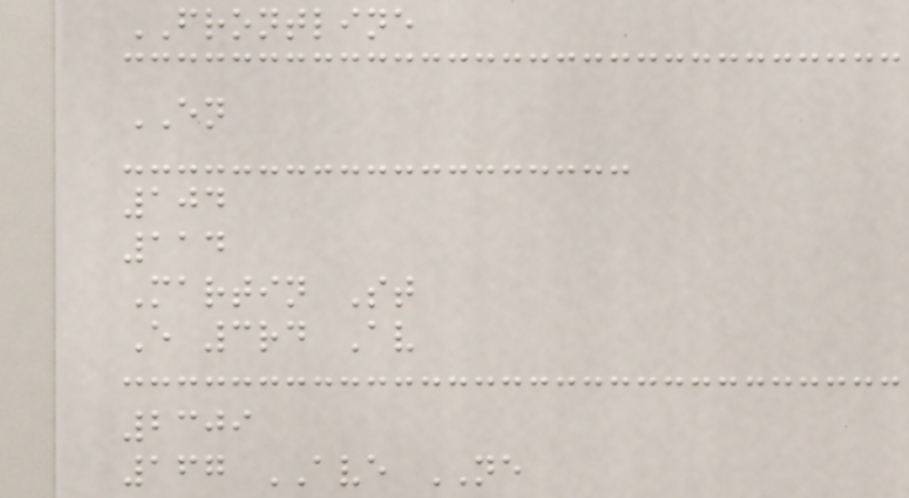FRONTLINE
EN
104
114
Martin St
E 3rd Av
2309
167 AVE NE
